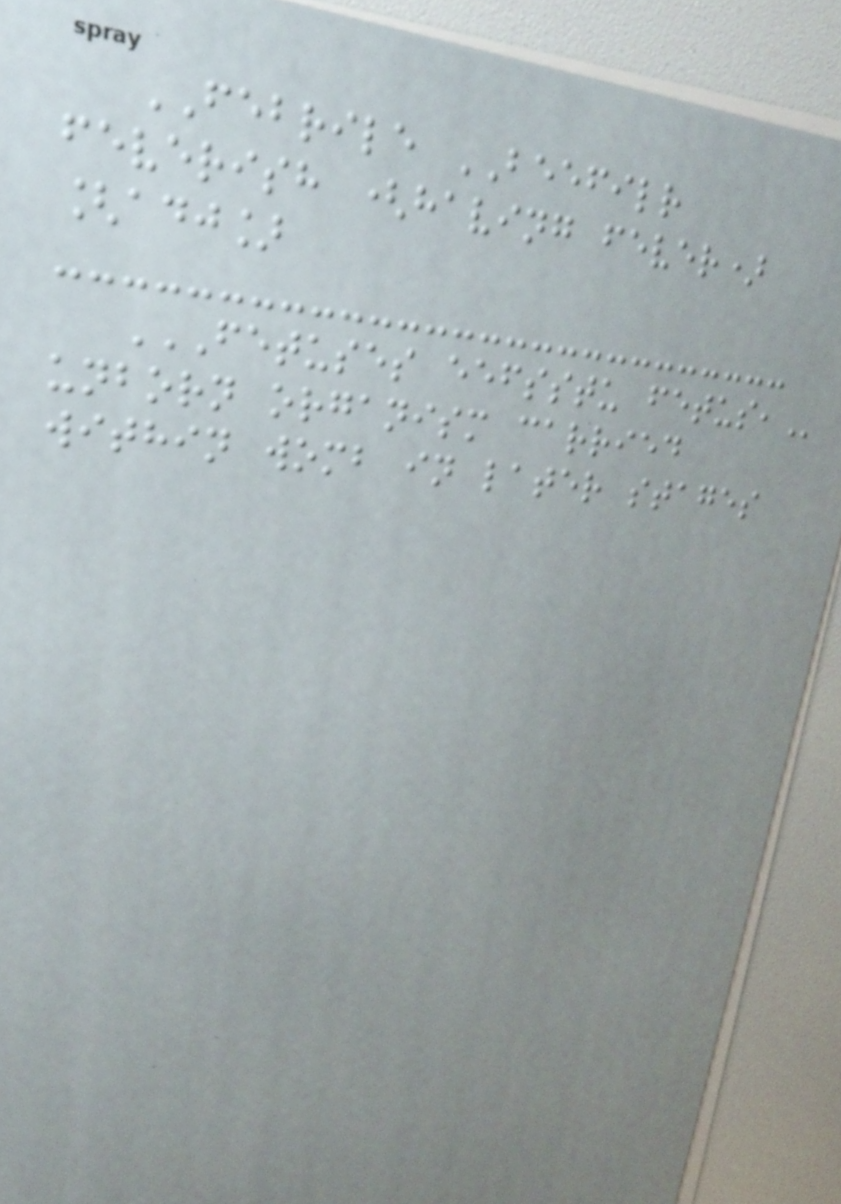FEBRILE BEEFILR
feverish (having fever)
[adj]
FETUSES EEFSSTU FETUS,
unborn organism carried
within womb in later stages
